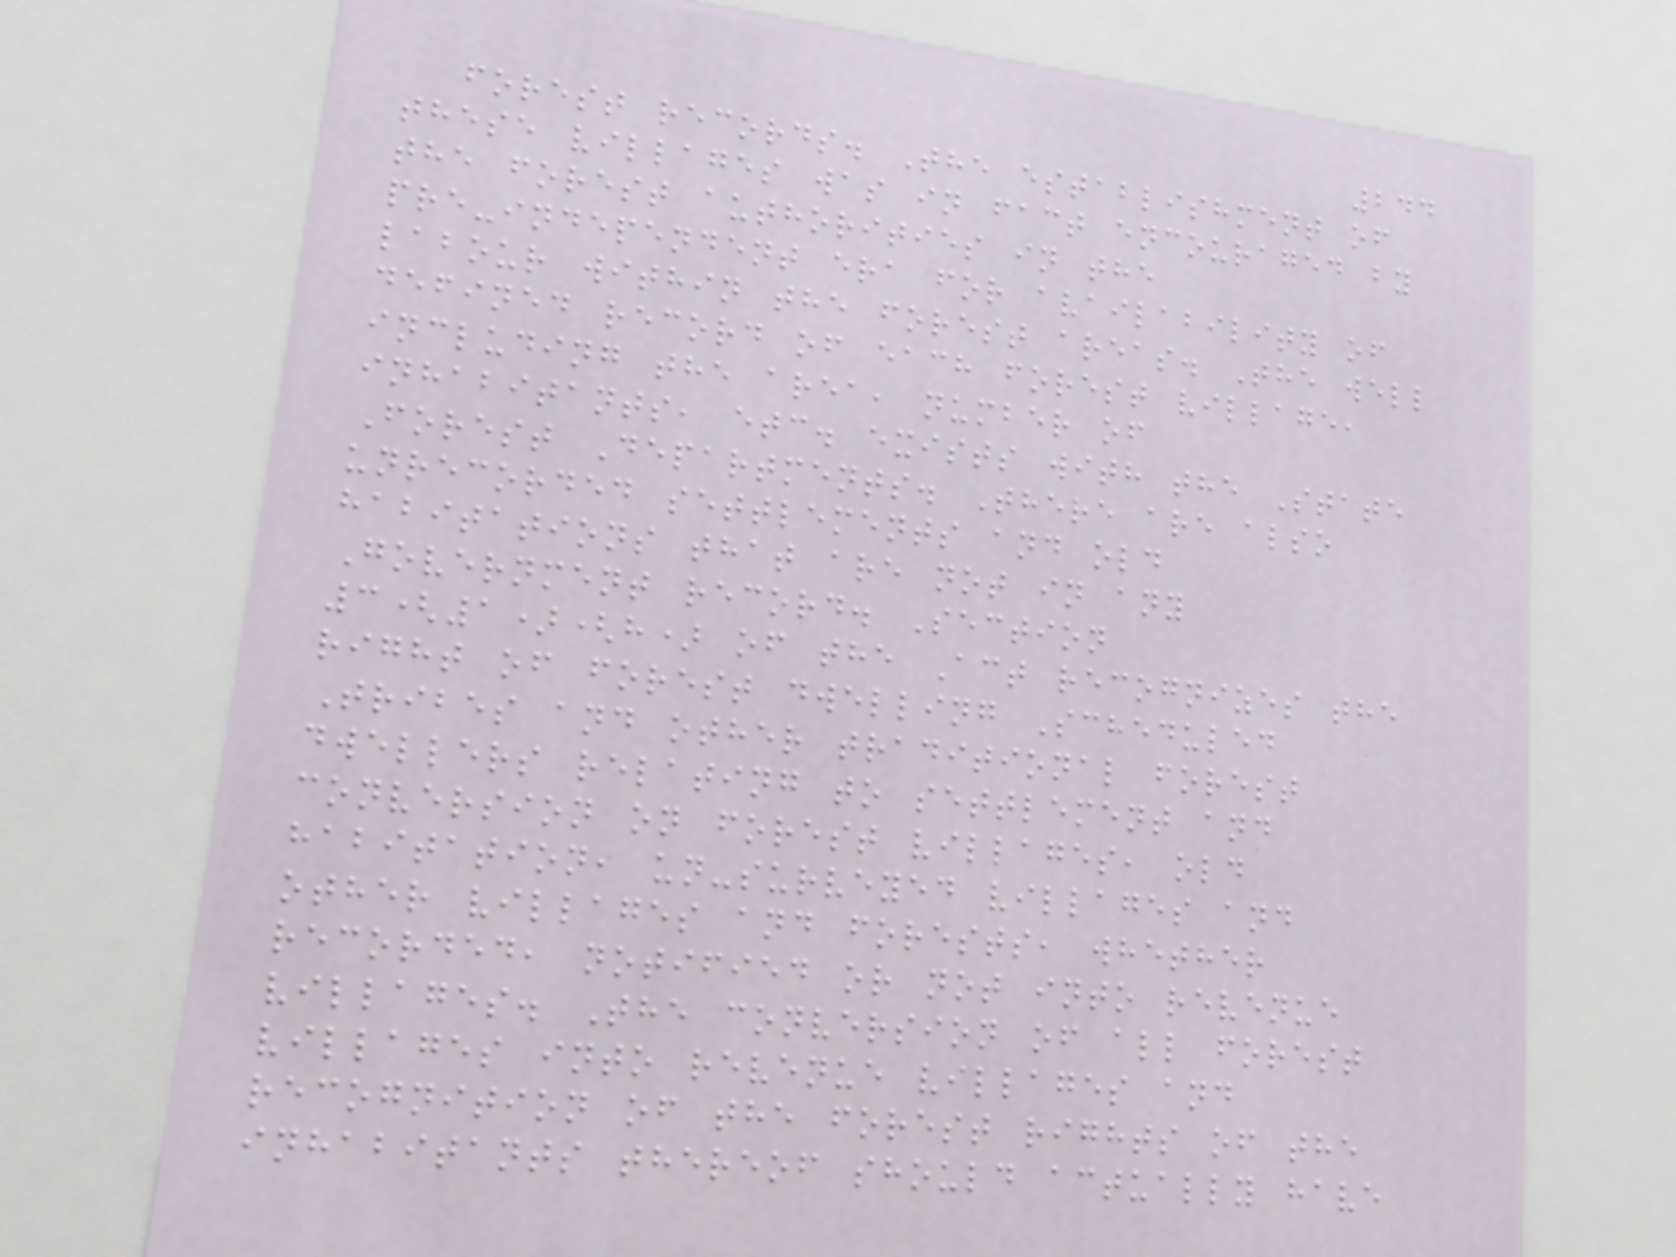244
forest records. The establishment of
these villages was in fact encouraged by
the forest authorities in the
pre-independent era for availability of
labour within the forest areas. The well
defined record of each forest village,
including the area, number of
inhabitants, etc. exists with the State
Forest Departments. There are also
unrecorded settlements and old
habitations that are not in any
Government record. Section
3(1)(h) of the Act recognizes the
right of forest dwelling Scheduled
Tribes and other traditional forest
dwellers relating to settlement and
conversion on forest villages, old
habitation, un-surveyed villages and
other villages and forests, whether
recorded, notified or not into revenue
villages. The conversion of all forest
villages into revenue villages and
recognition of the forest rights of the
inhabitants thereof should actually have
